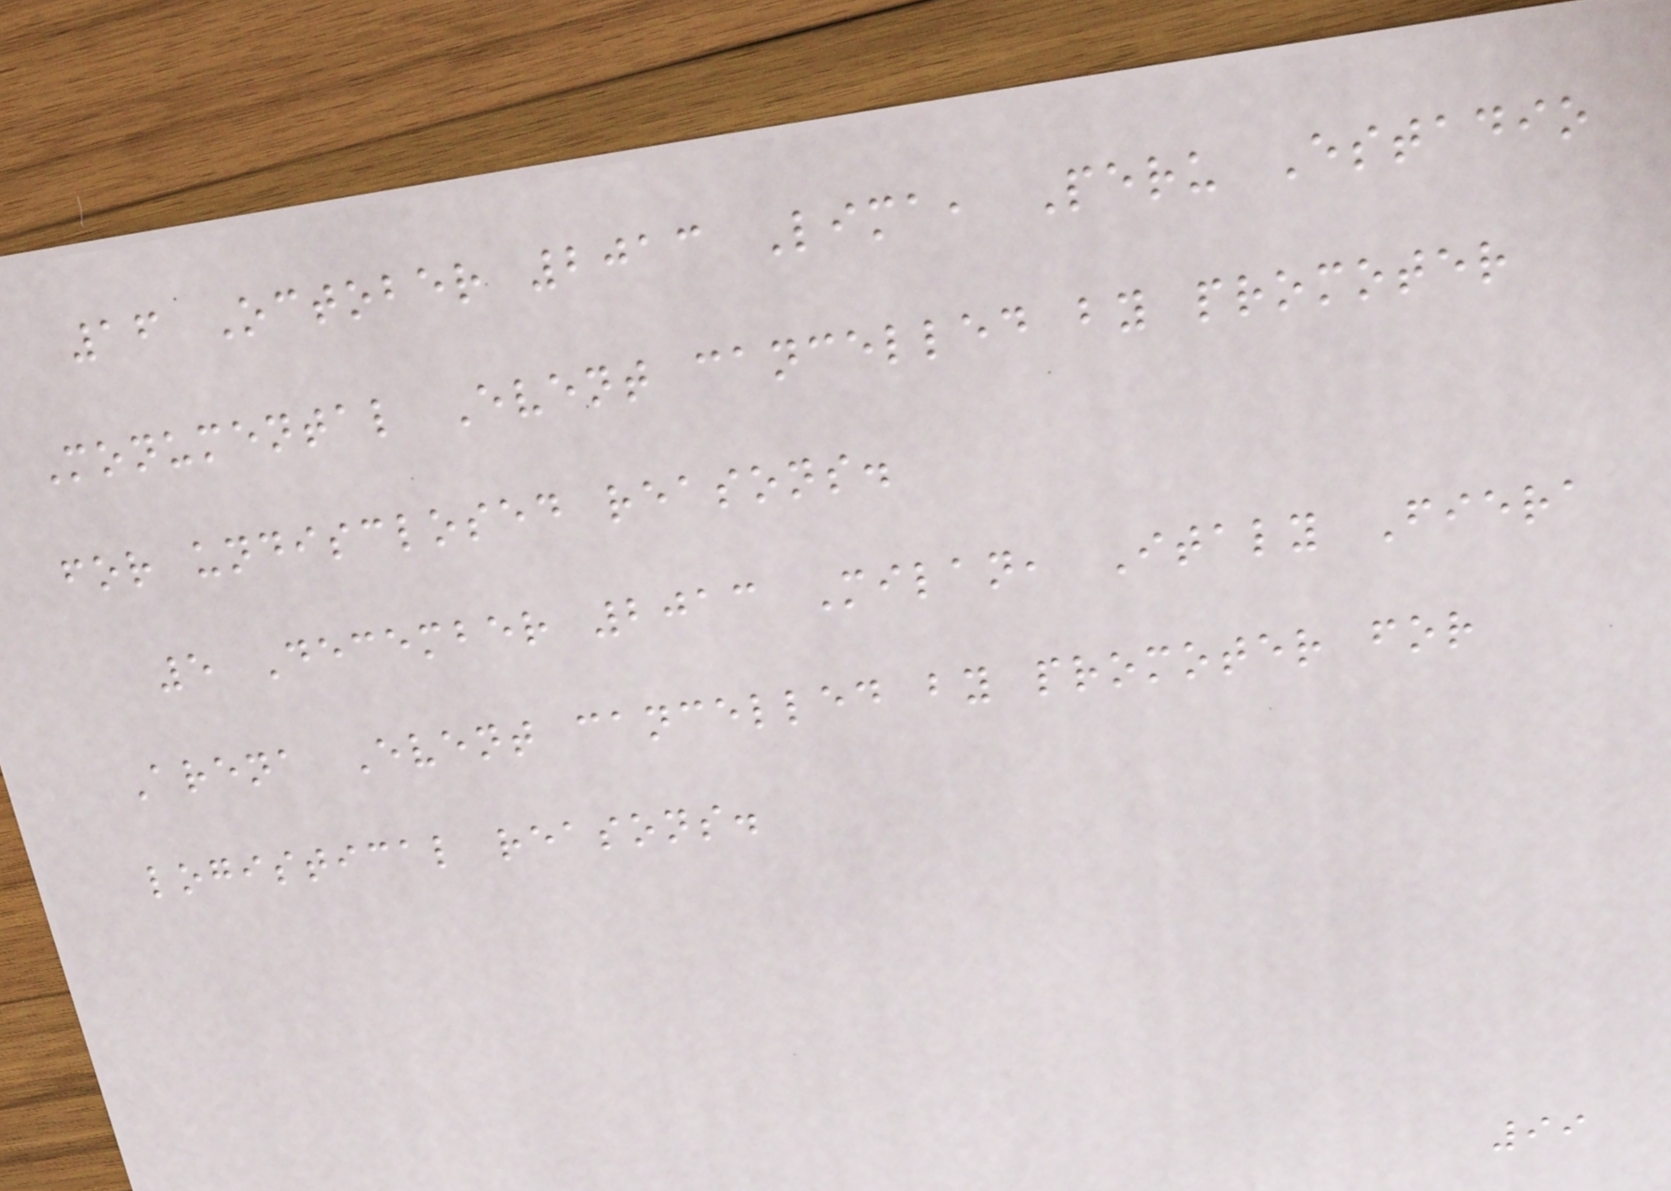16 October 2013 Lima, Peru Estadio
Monumental Event cancelled by promoter
for undisclosed reasons.
5 December 2013 Milan, Italy Fiera
Arena Event cancelled by promoter for
logistical reasons.
99
